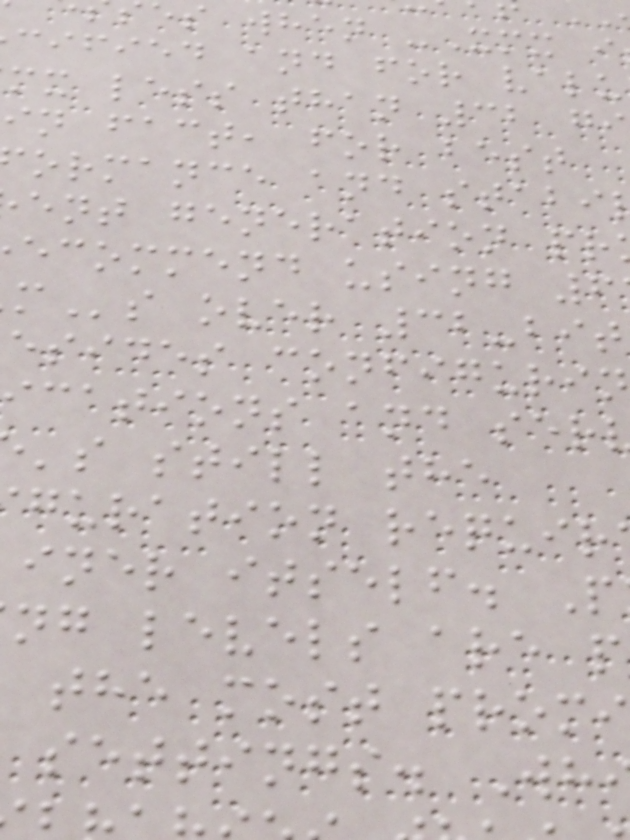s when -Xmx i
cified and for valu
mx less than 32 gi
in fact, for best
ormance and stabi
ent generation pr
ecommend using 6
s over 32-bit
esides configurin
ications and ser
's still the
guration requir
iner itself. P
ng levels are p
the most prom
settings. Wh
